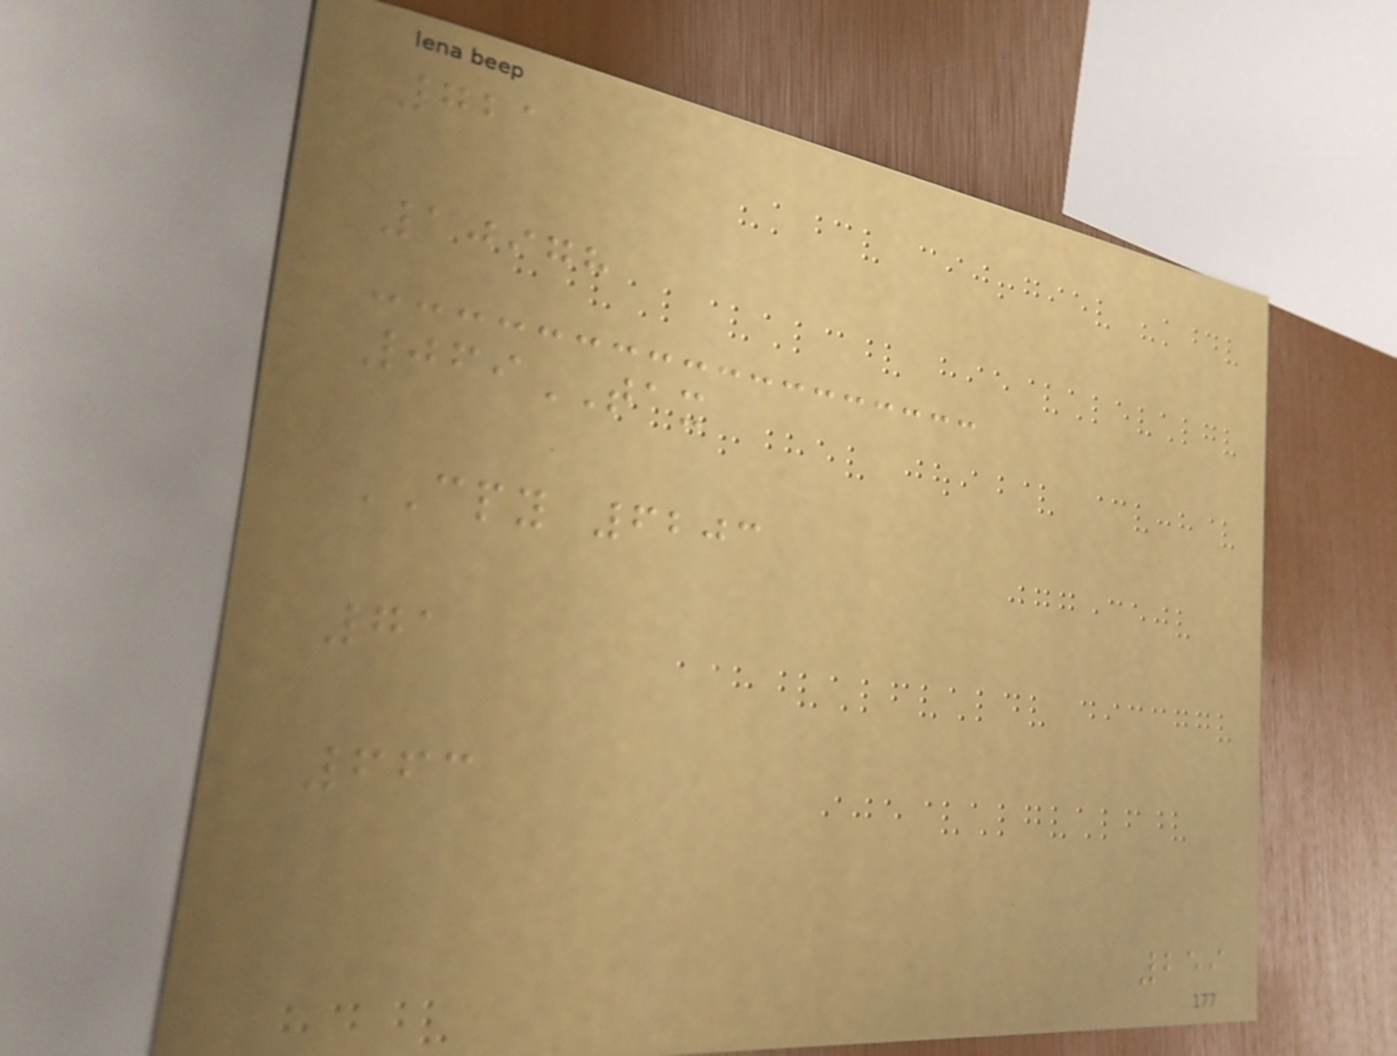721
10978
069TAX
CPY 6203
71
663
259
